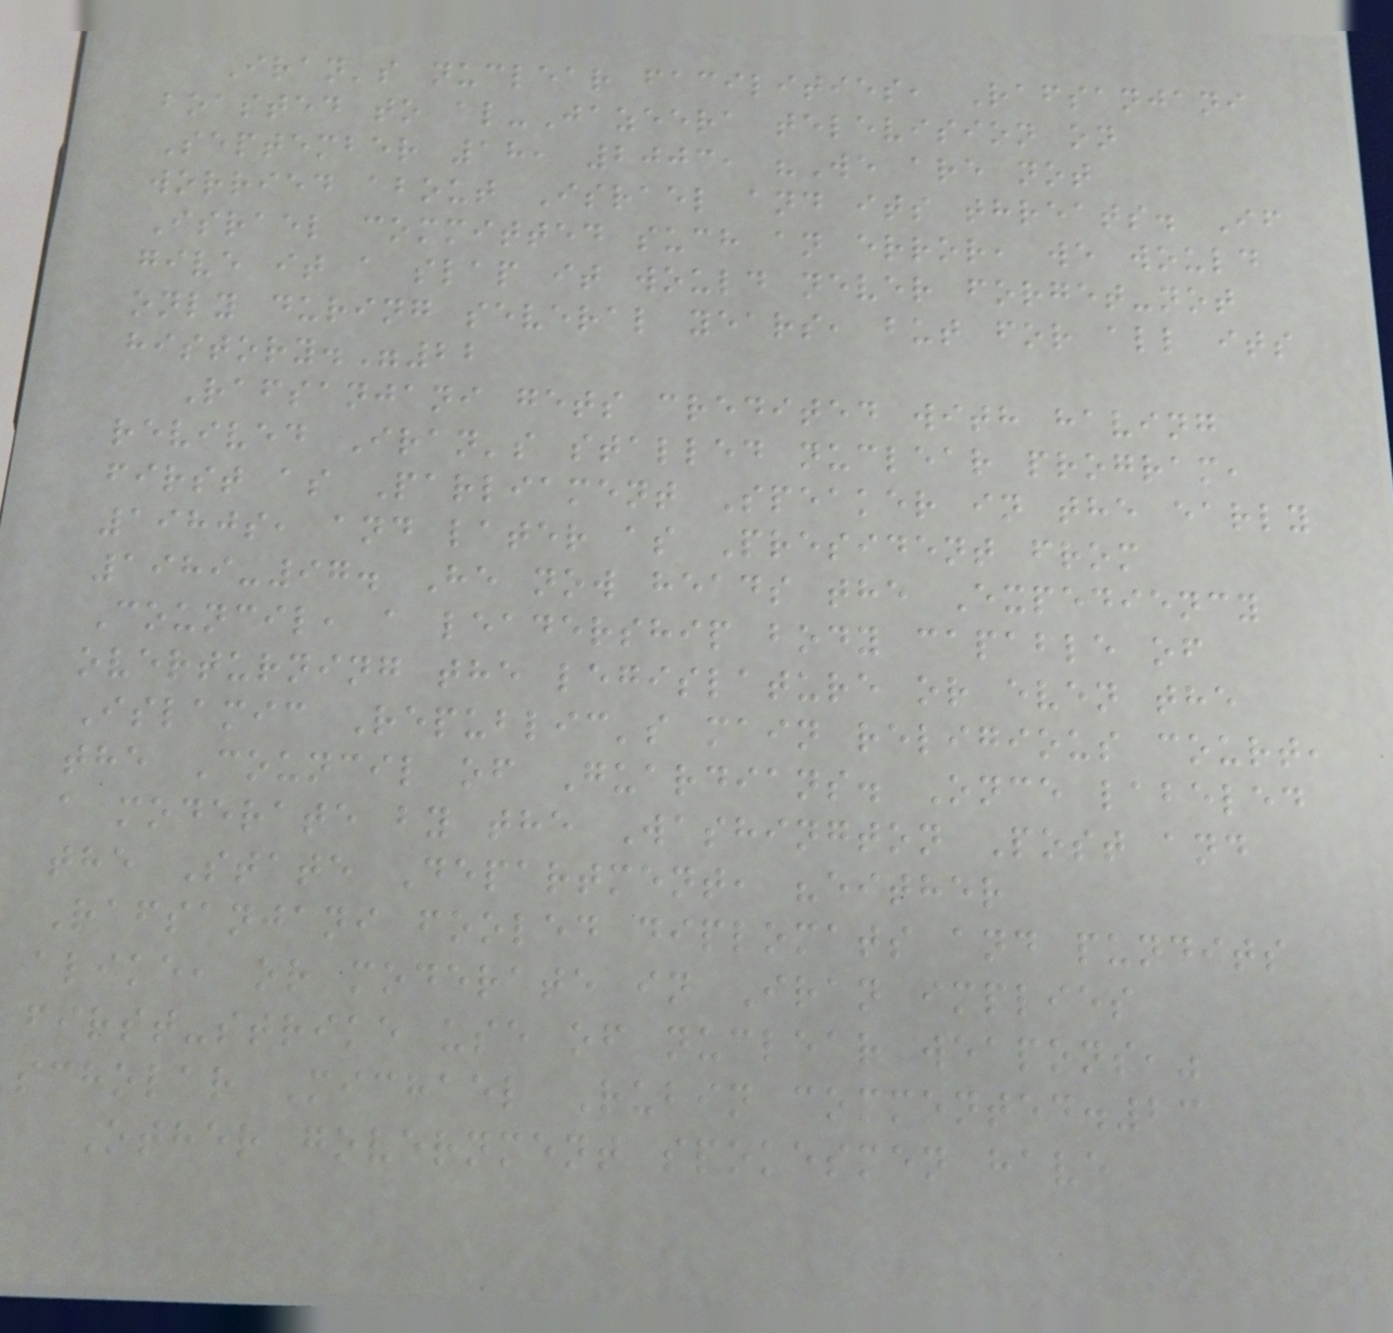Iran's nuclear facilities, Rafsanjani
boasted to al-Jazeera television on
September 18, 2003, "We are not
worried about Israel and its threats. If
Israel committed such an error, we would
give it a slap it would never forget-not
only during several years, but for all its
history."22
Rafsanjani gets credited with having
revived Iran's stalled nuclear program,
first as Parliament Speaker in the early
1980s, and later as President from
1989-97. He now heads the Expediency
Council, a leadership body capable of
overturning the legislature or even the
Islamic Republic's main religious court,
the Council of Guardians. Once labeled
a moderate by the Washington Post and
the State Department, "either
Rafsanjani fooled diplomats and pundits
alike, or moderate in Iran implies
first-strike use of nuclear weapons,"
scholar Michael Rubin commented.23
Other government spokesmen have
